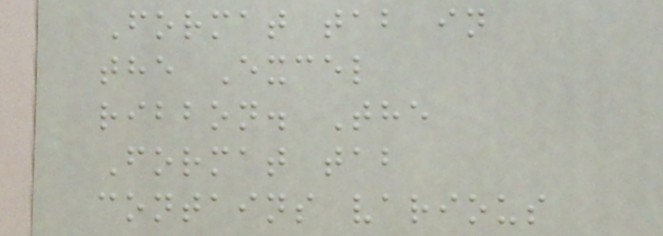Format tab in
the Excel
ribbon. The
Format tab
contains various
